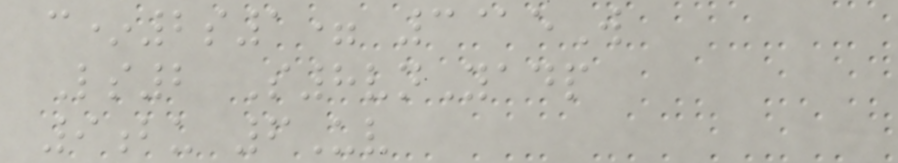c*2s1= 3@eW
Ls2 S8vnYadp
9bu 6Uv
